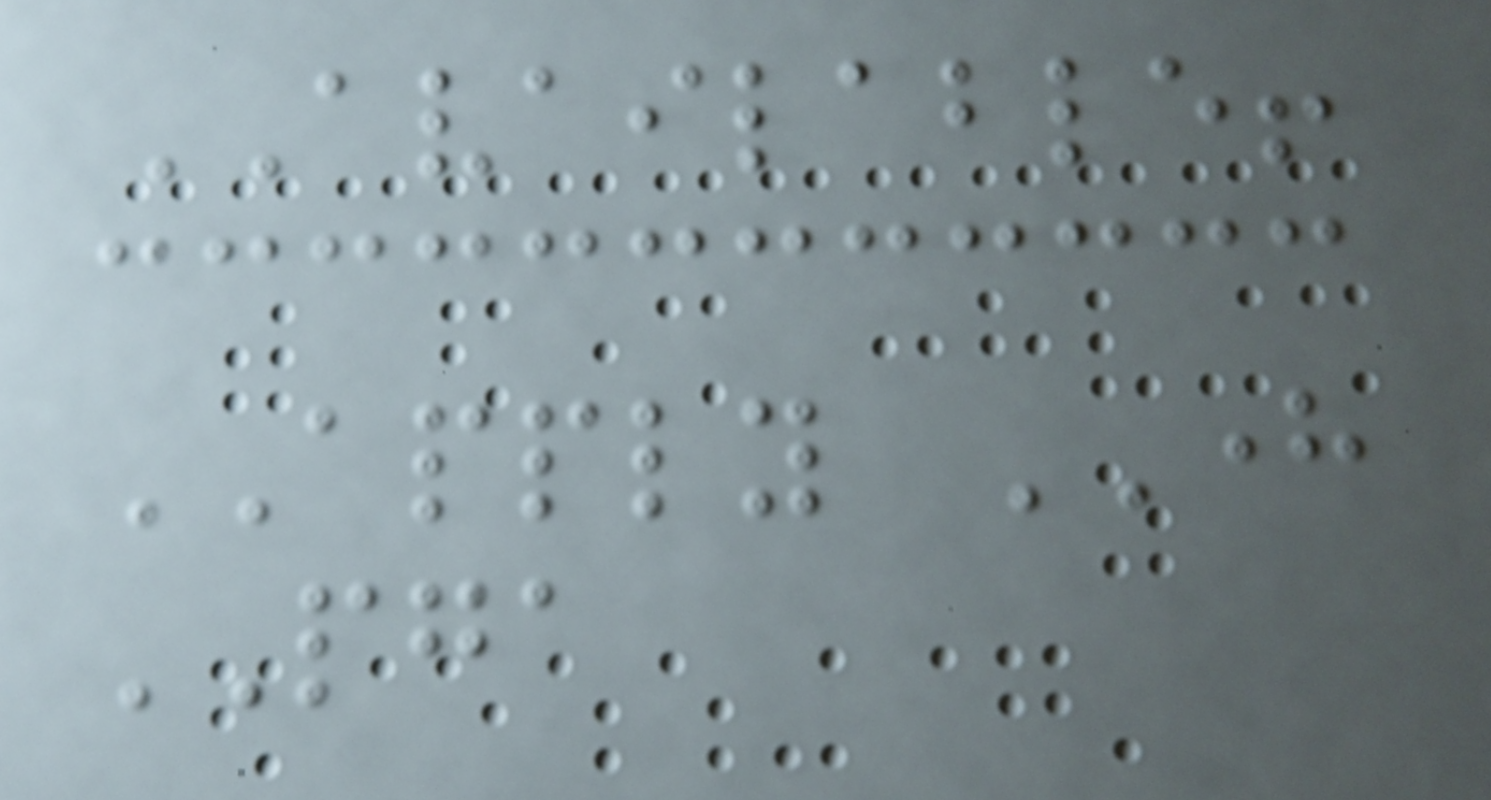AVAILABLE!
APPLY HERE
PGA
